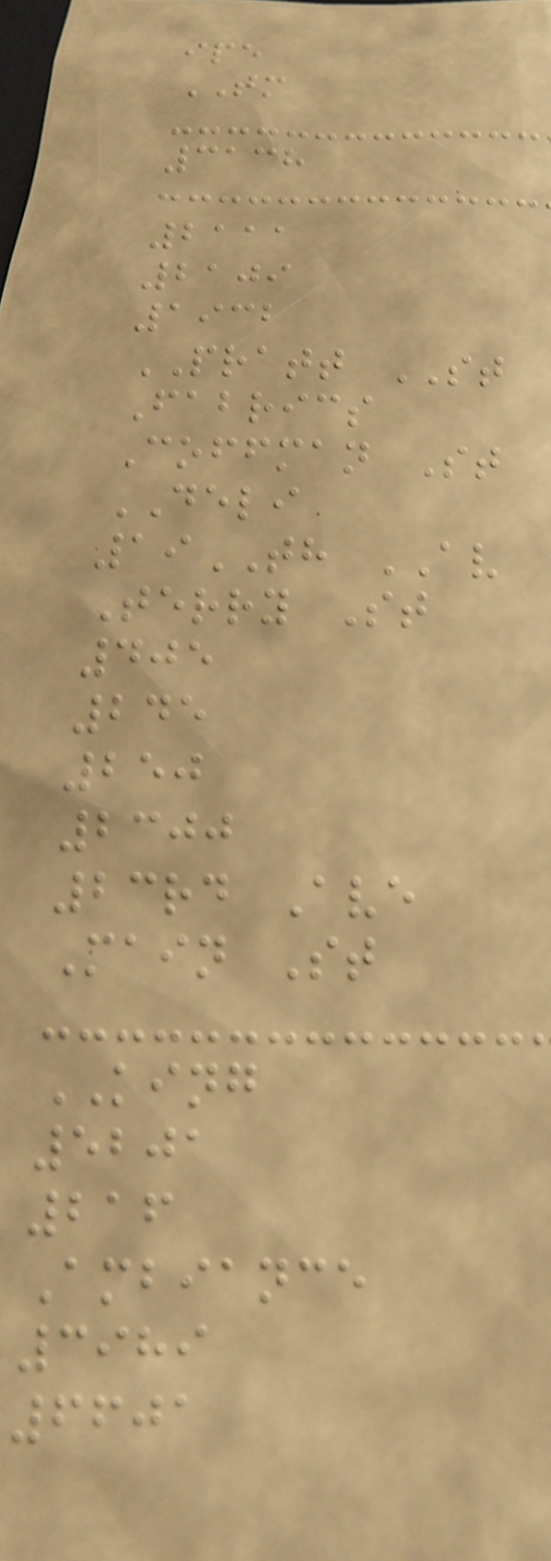ipe
TM
3138
2111
2109
1932
PRATT ST
Fabrics
Coffman St
DELI
19TH AV
Terry St
405
245
250
2300
23rd Ave
Main St
KING
5201
216
Ambiance
3989
6601
